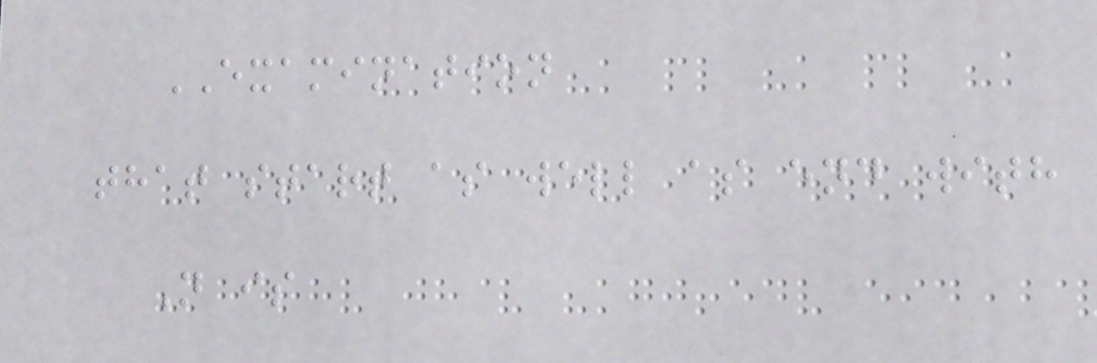EXAMINATION
that start as well as end with
N is
